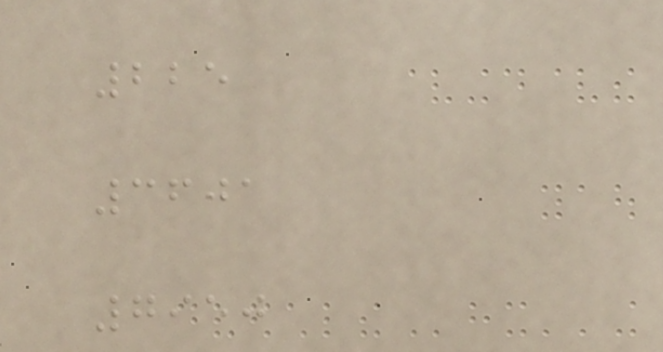225
3601
7950
